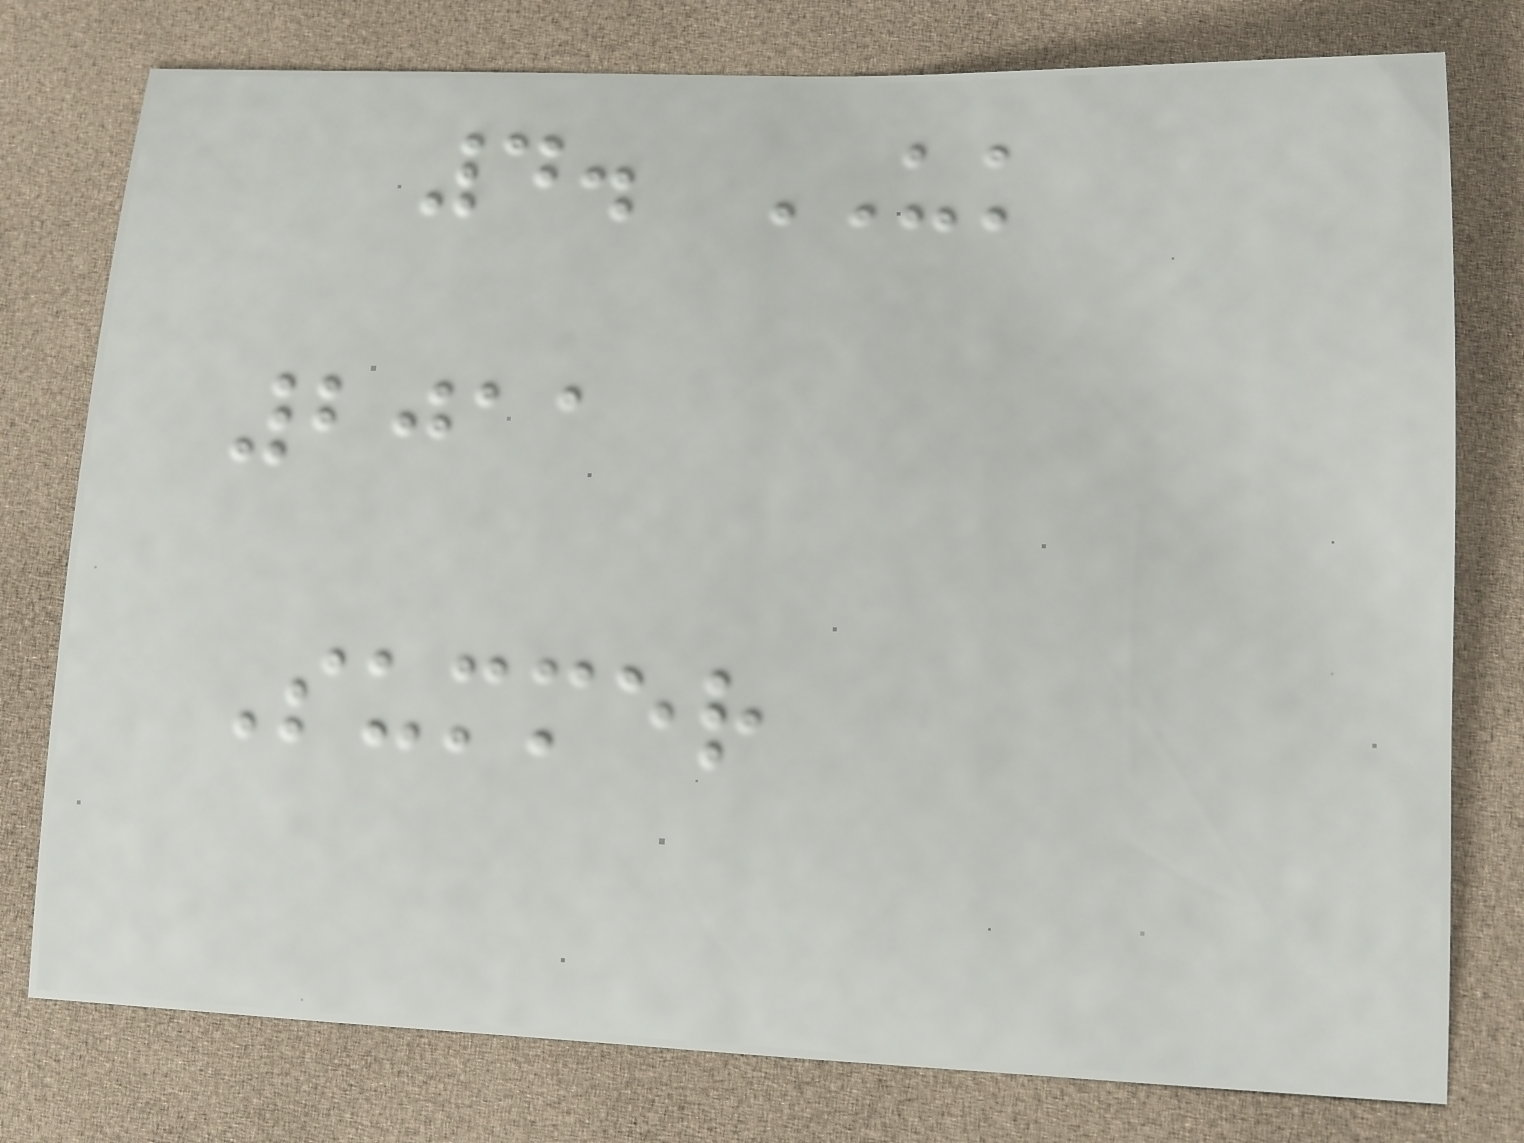4. UK
2011
Summer
